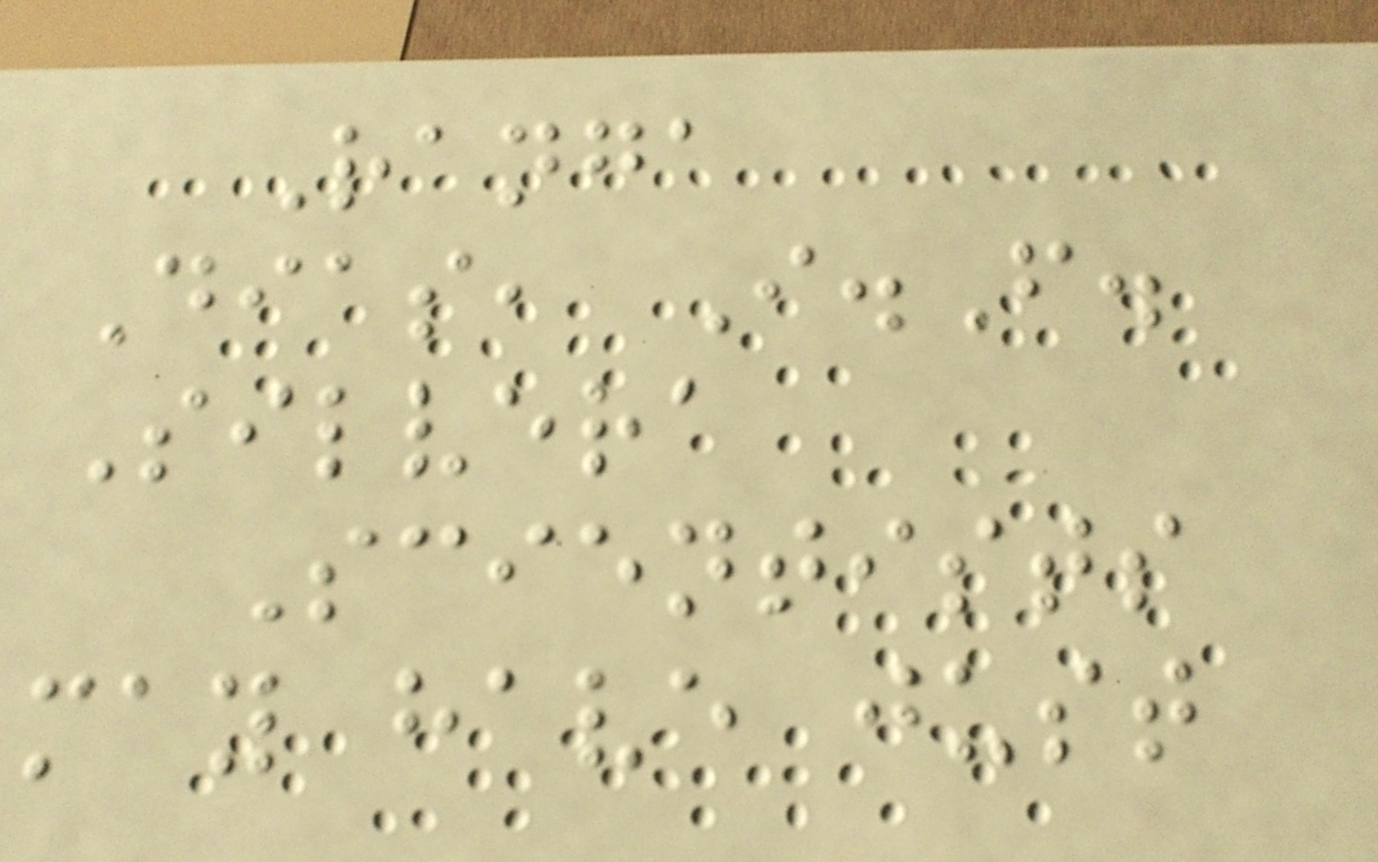Ranga
Dias, I.F.
Silvera
Scientists
may have just
